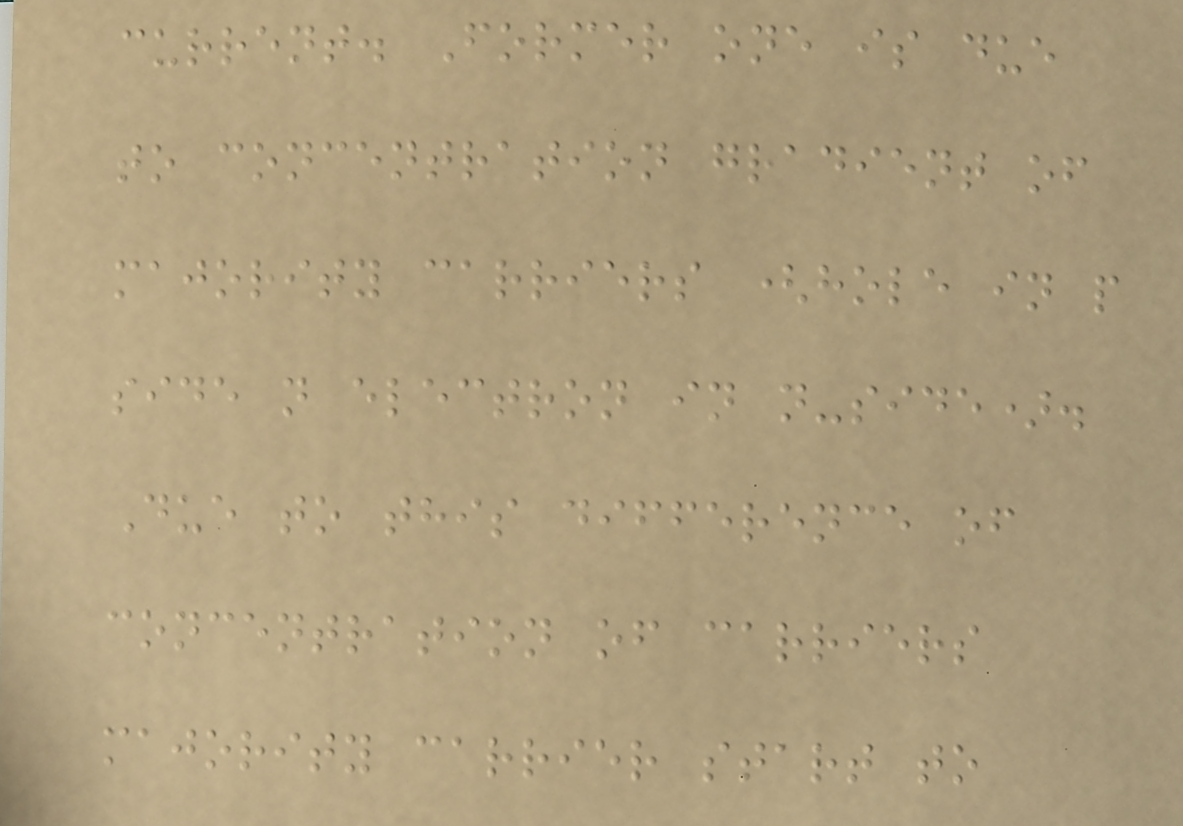current. Former one is due
to concentration gradient of
majority carriers (hole in p
side n electron in n-side).
Due to this difference of
concentration of carriers
majority carrier start to
